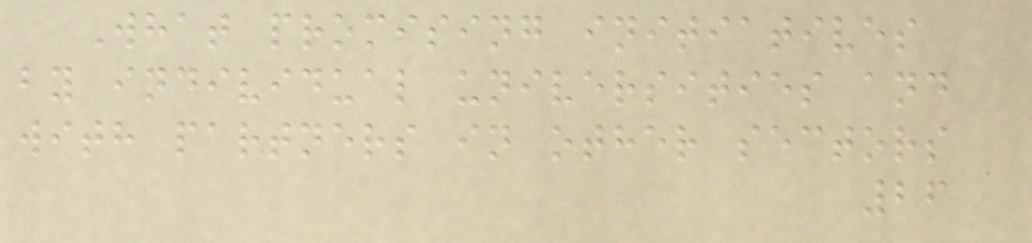What promising initiatives
by individual universities and
with partners in other sectors
26
